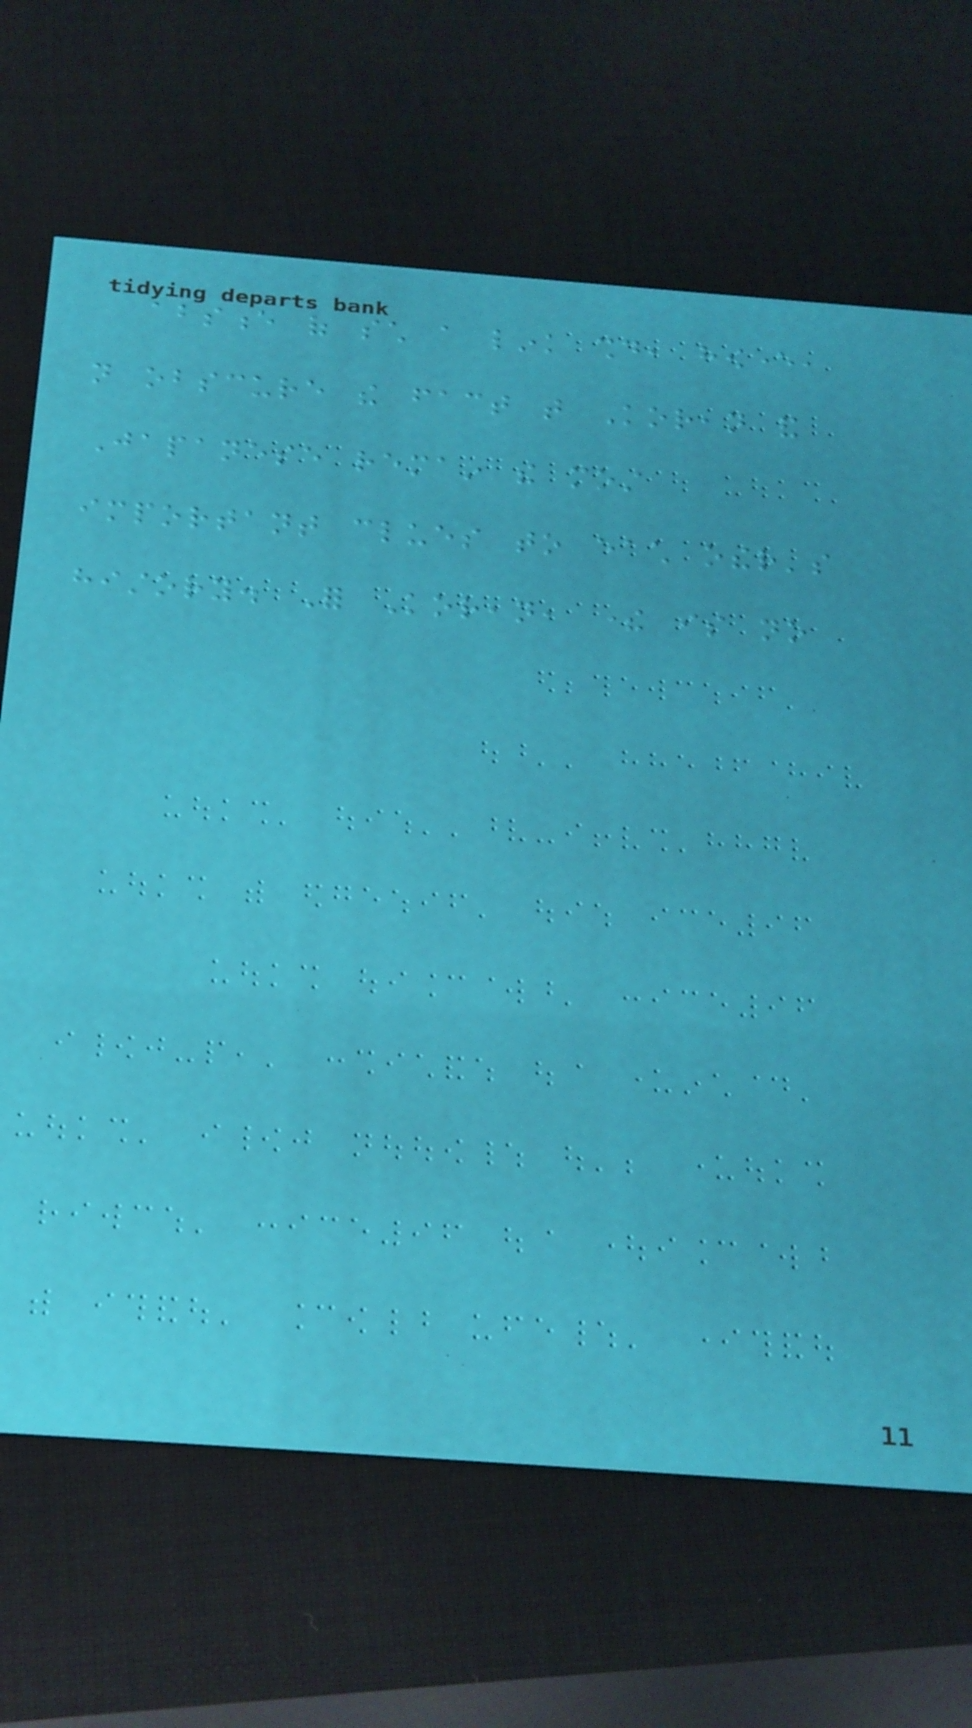absence of such a link should, however,
not obscure the fact that Korean and
Japanese remain the most
important clues to each other's
history. For Korean, there is no
